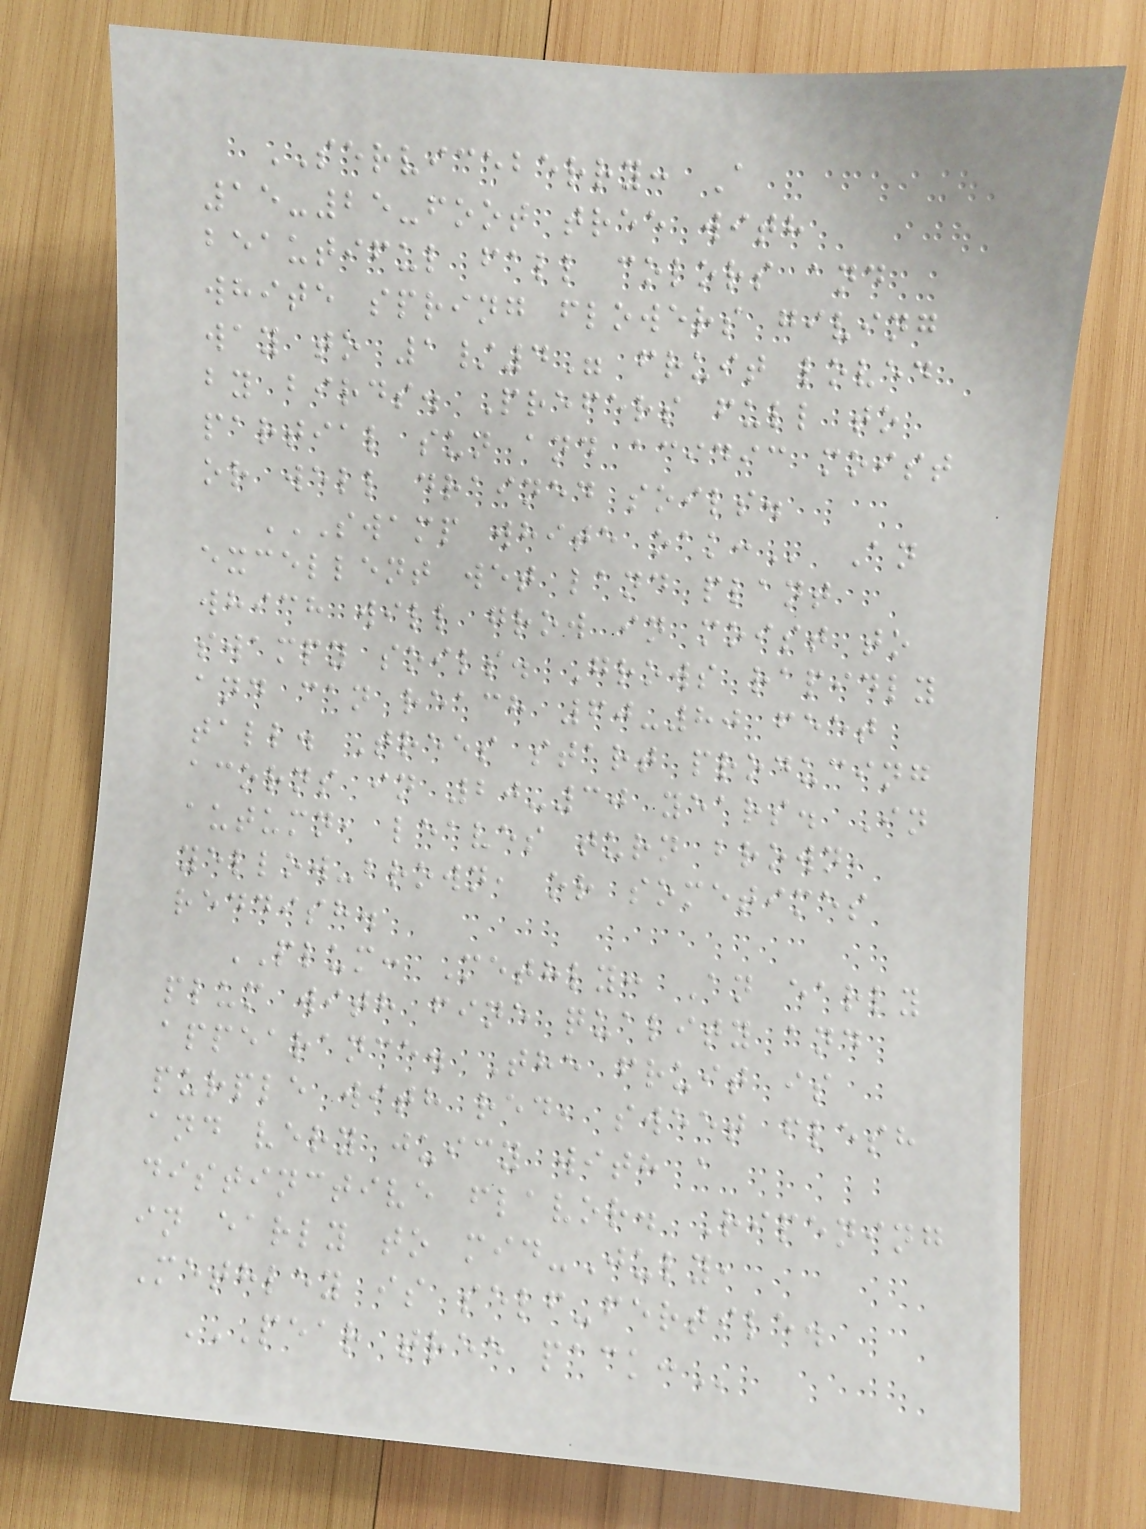SERVICEBERRY: A
15-25-foot tree with
beautiful fall colors and
white spring flowers giving
way to 1/4" fruit loved
by birds. Prefers full to
partial sun and acidic moist
or well drained soils.
SWAMP WHITE OAK: An
excellent wet land plant
which will grow in moist to
swampy soils. Grows rapidly
and can reach 60-80 feet
tall. Trees start producing
acorns in 20-30 years. In
autumn, leaves turn brown,
yellow-brown, or sometimes
reddish.
PLUM: Methly: An early
plum with fine quality and
appearance. The fruit is
purple with red, sweet flesh
and very juicy with a
distinctive flavor. Ripening
in early to mid-July,
Methley is self-fertile.
PEAR TREE PACK:
